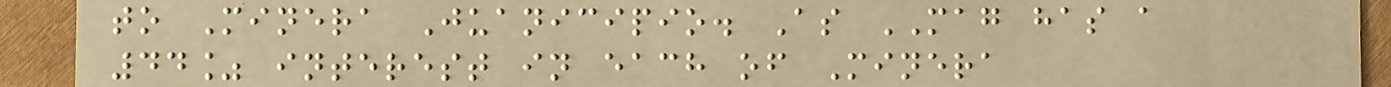to Minera Juanicipio. As MAG has a
44% interest in each of Minera
